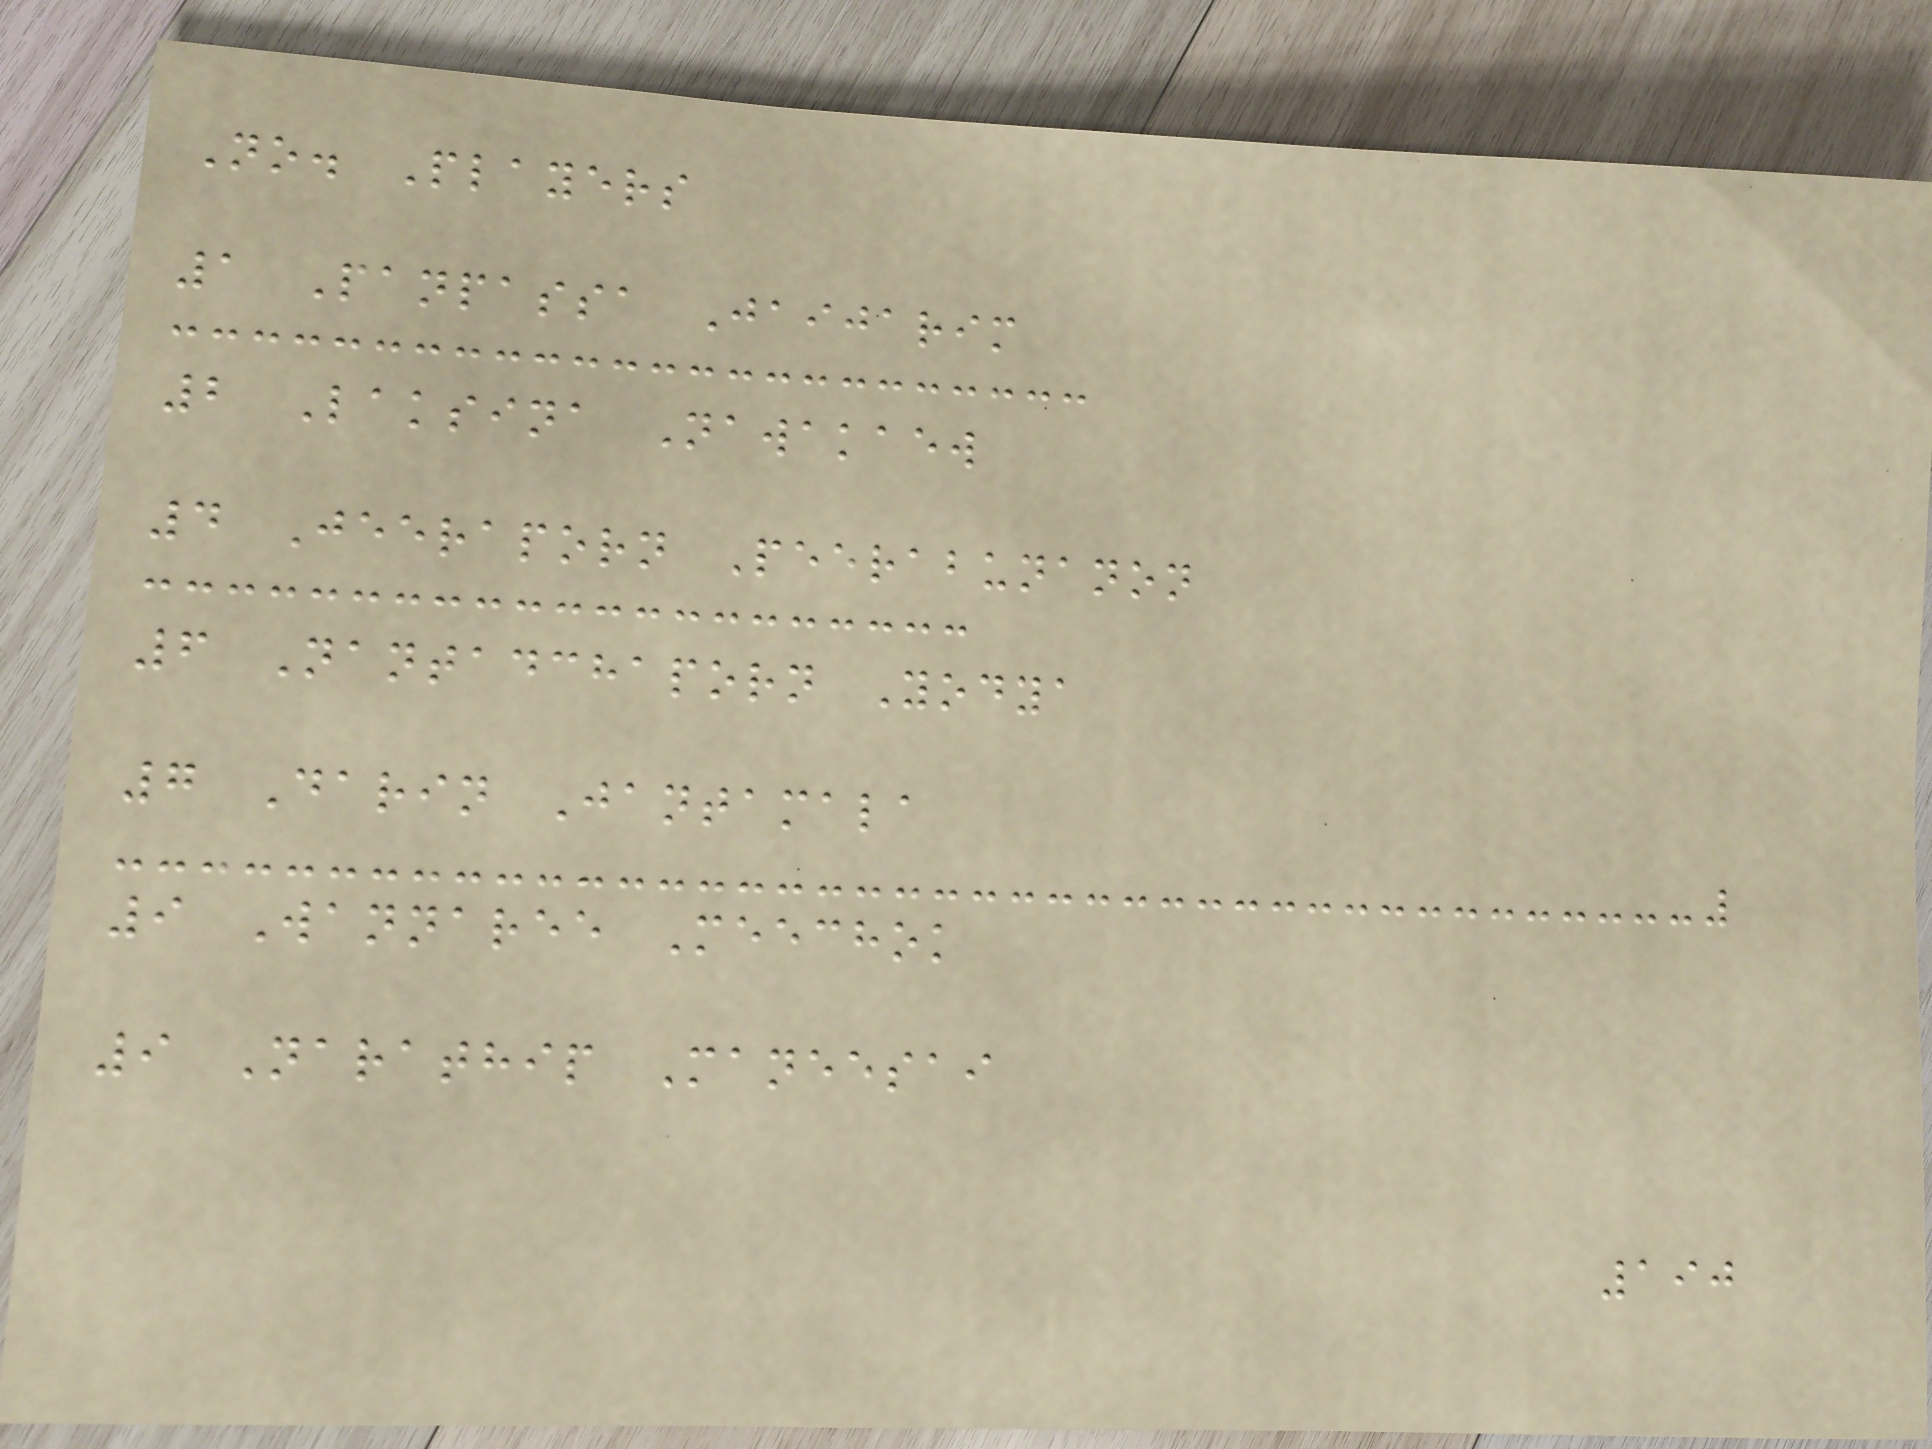No. Players
1 Panpassa Jaijarim
2 Laksina Nawakaew
4 Jeeraporn Peerabunanon
6 Nantadchaporn Yodya
7 Darin Jantamala
9 Wannaree Meechok
9 Narathip Maneesai
190
